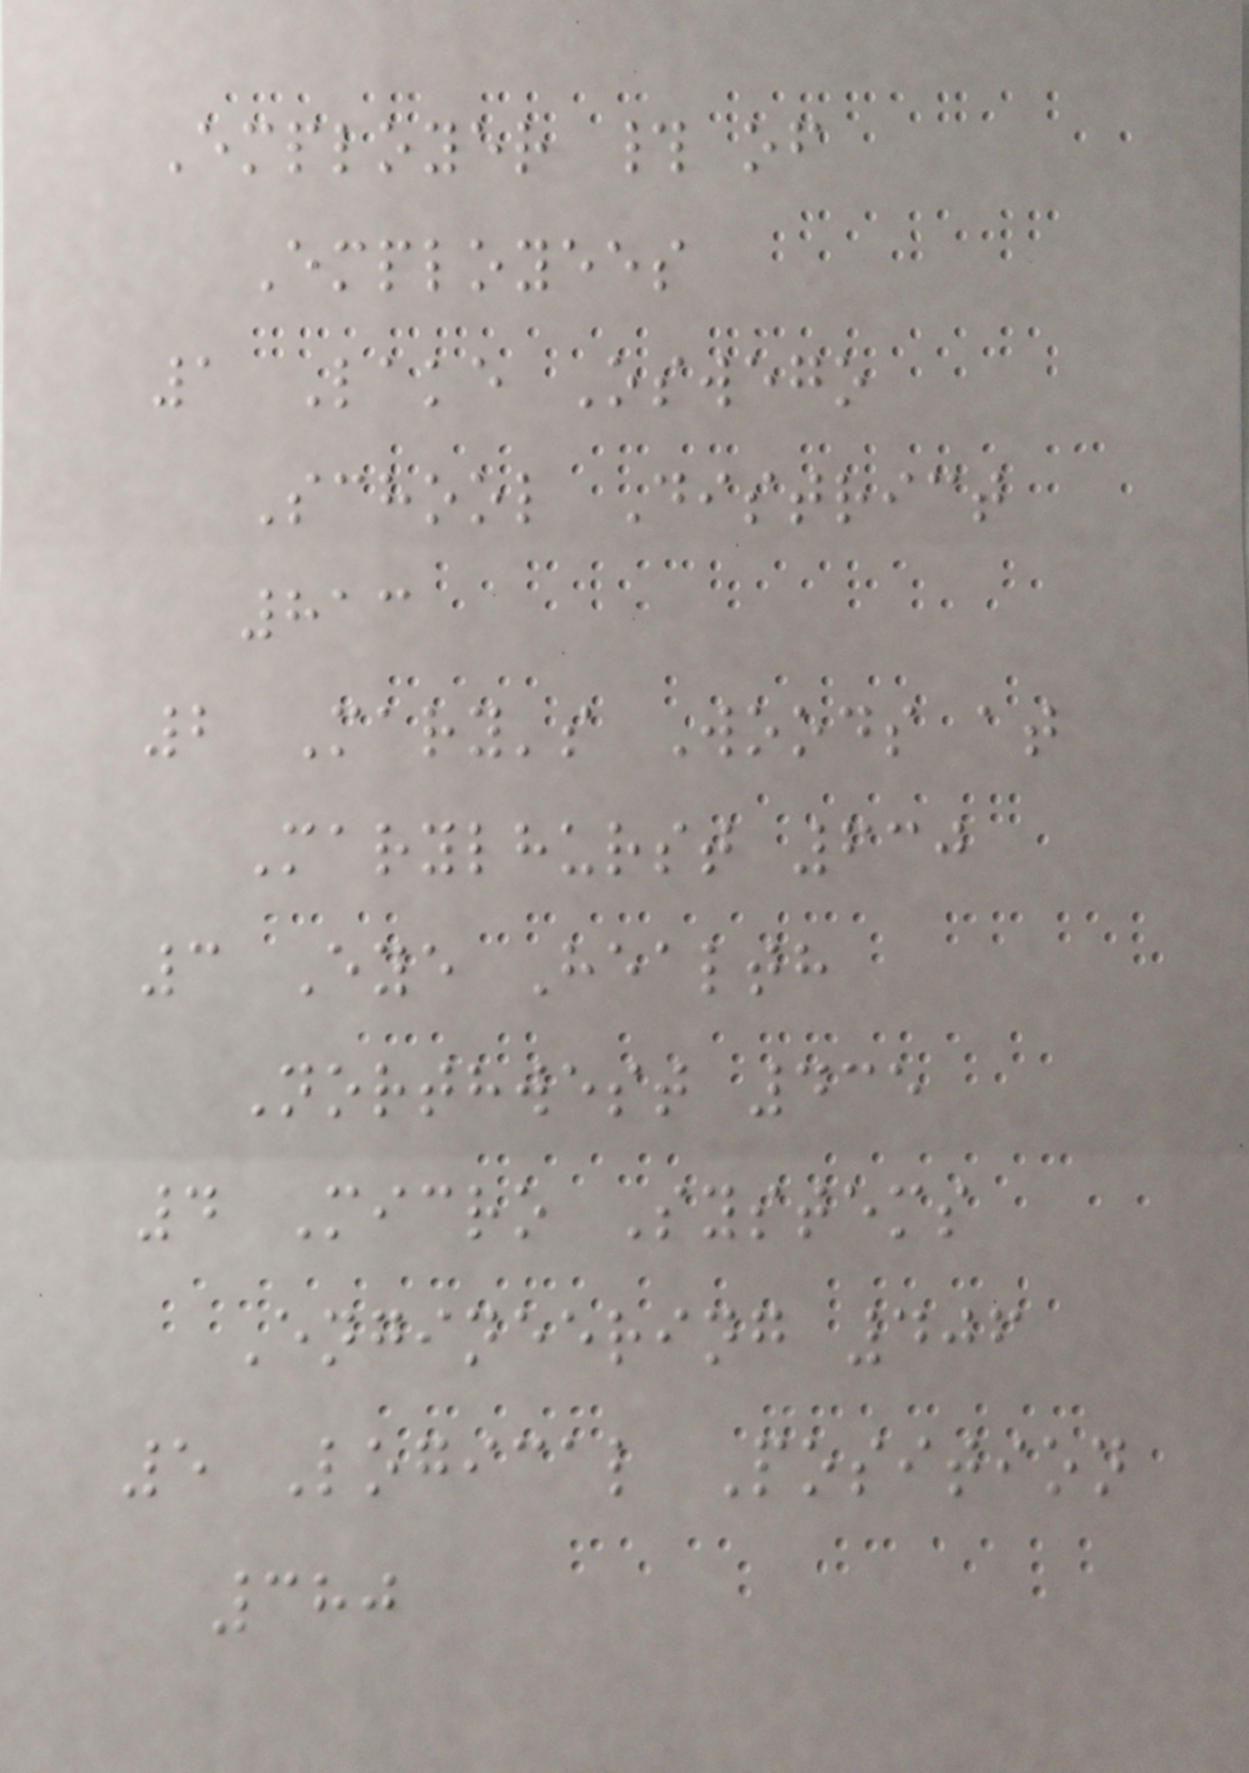Employer # of
Employees
1 Lake Oswego
School District
813
2 Mary's Woods at
Marylhurst 630
3 Eye Health
Northwest 435
4 Micro Systems
Engineering 406
5 Logical Position
380
